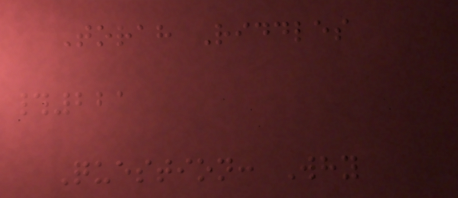Torah Riddles
#221
Question: Why
